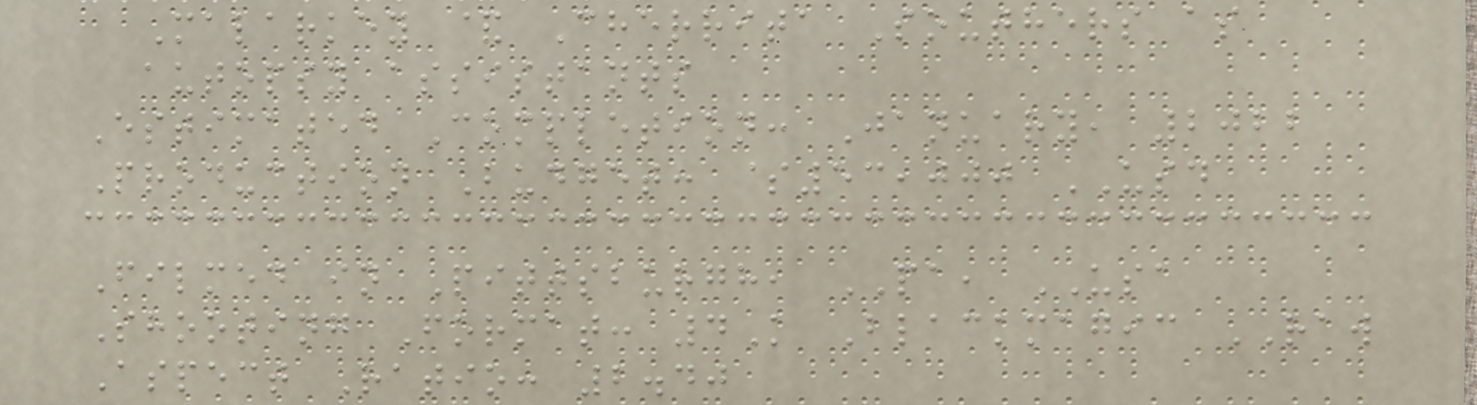Malarkey & Cherrita Southers as
autopsy assistants
Estimated Completion: January, 2022
Production Budget: $53,000 USD
Filmed in Pittsburgh, PA, USA
Shooting Format: 4K Blackmagic RAW
Aspect Ratio: 2.40
